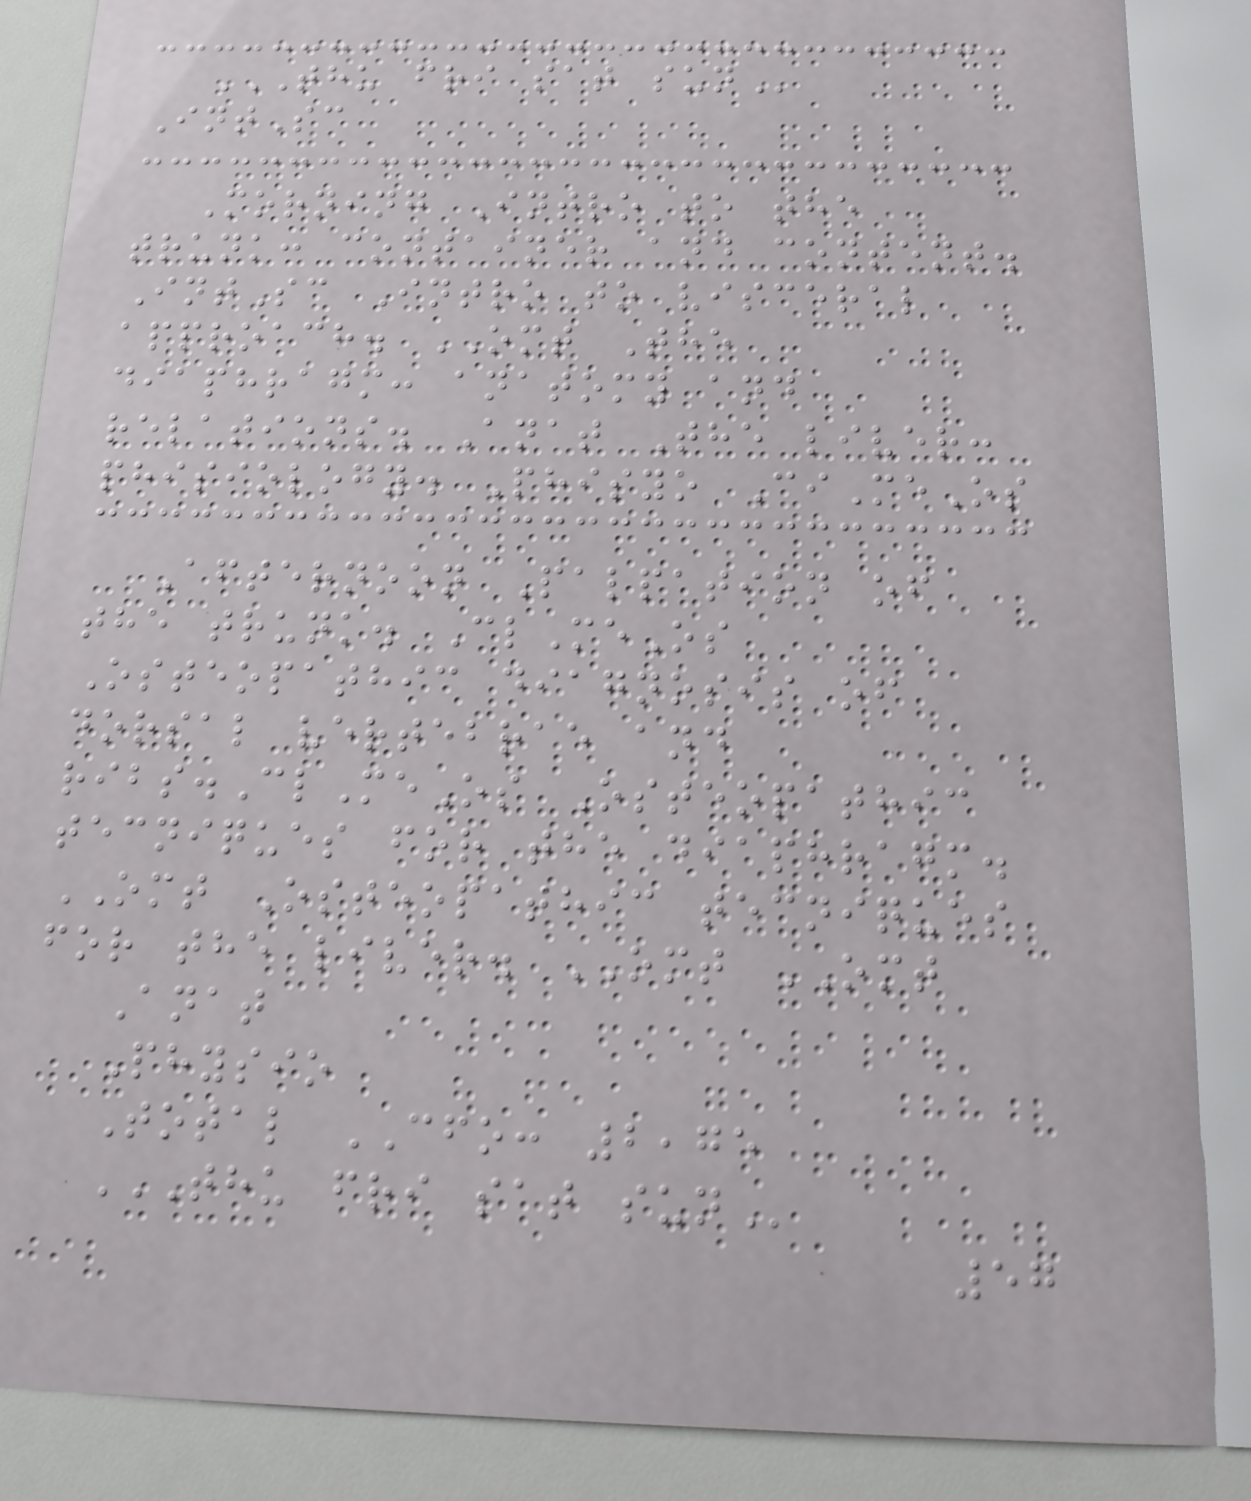THU FRI SAT SUN
IntSc
Morning Intro to the
trunk: container and content.
IntSc Intro to visceral
approach. OMT The
diaphragm: anatomy and
relations. Anat The liver:
phisiology. Phisyo CiMeOs
Afternoon Palpation of
the trunk. ClMeOs
Osteopathic diagnosis of
dorsal vertebrae and
ribs.ClMeOs Osteopathic
tecniques for the diaphragm.
OMT Osteopathic tecniques
for the liver. OMT OMT
Anat
Physio
Total CFO: 2,75
THU FRI SAT SUN
57
